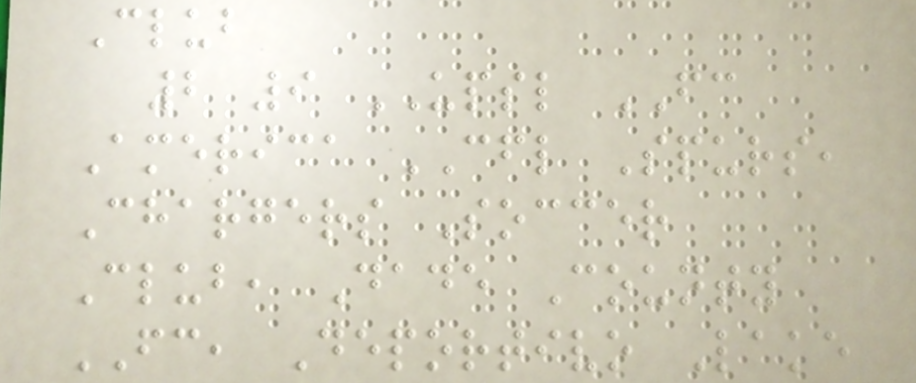Club
2 9 UPSL FC
America CFL Spurs,
Chargers Soccer
Club, Dade County
FC, Deportivo Lake
